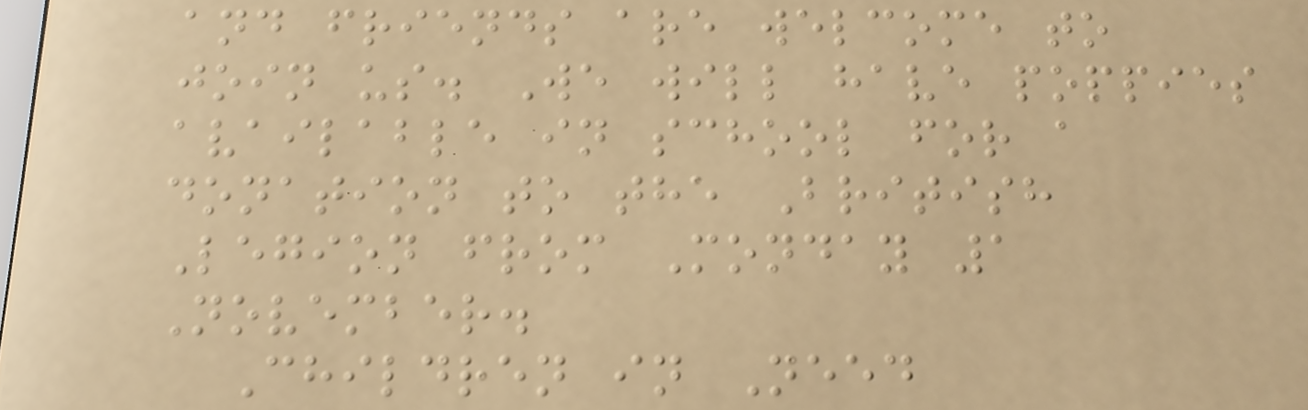and friends are welcome to
join us. We will have poppies
available in school for a
donation to the British
Legion from Monday 1
November.
Children in Need
